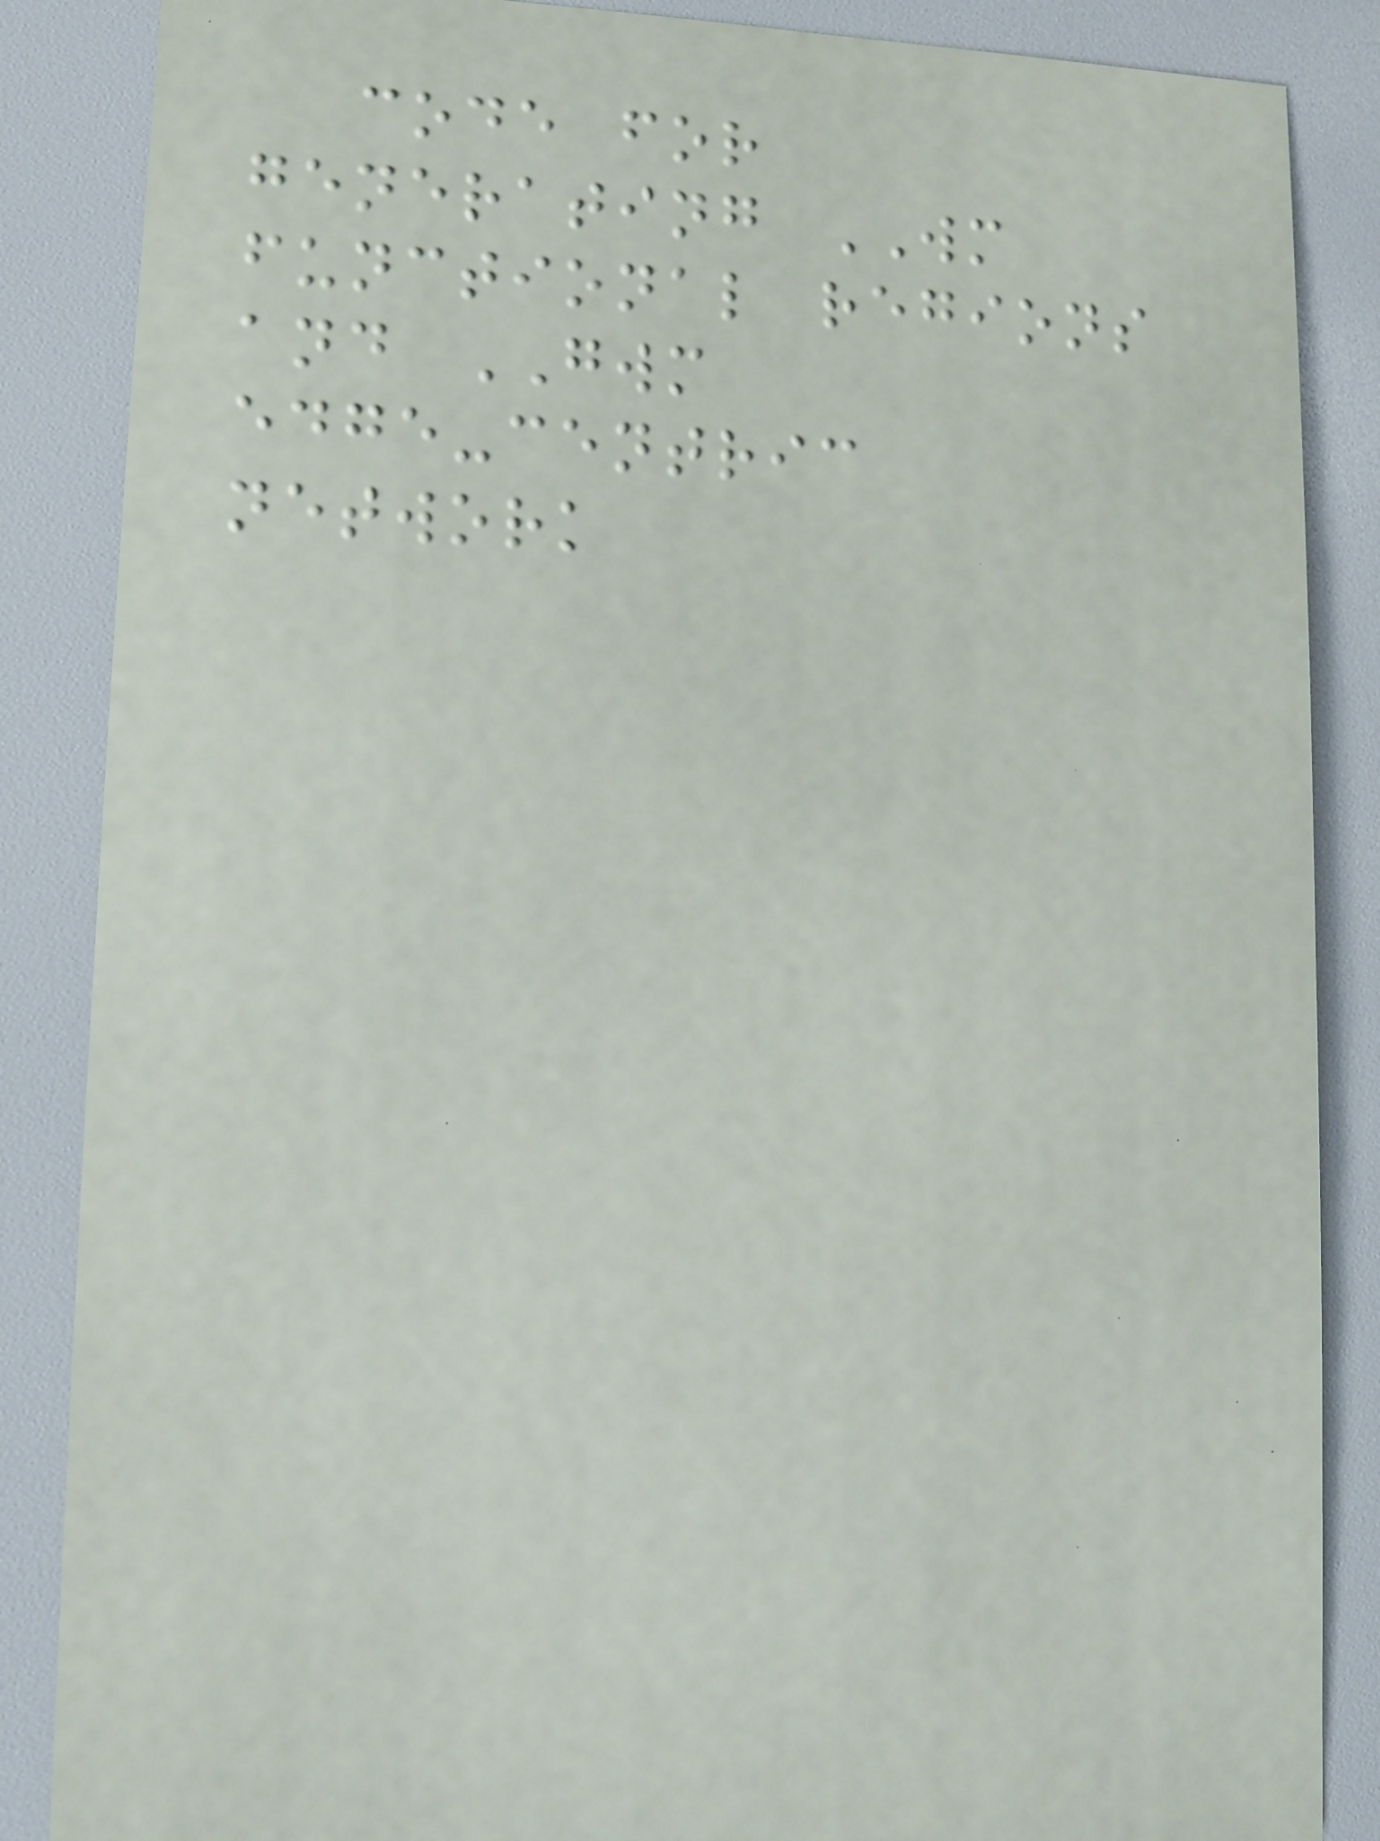code for
generating WM
functional regions
and GWM
edge-centric
network
